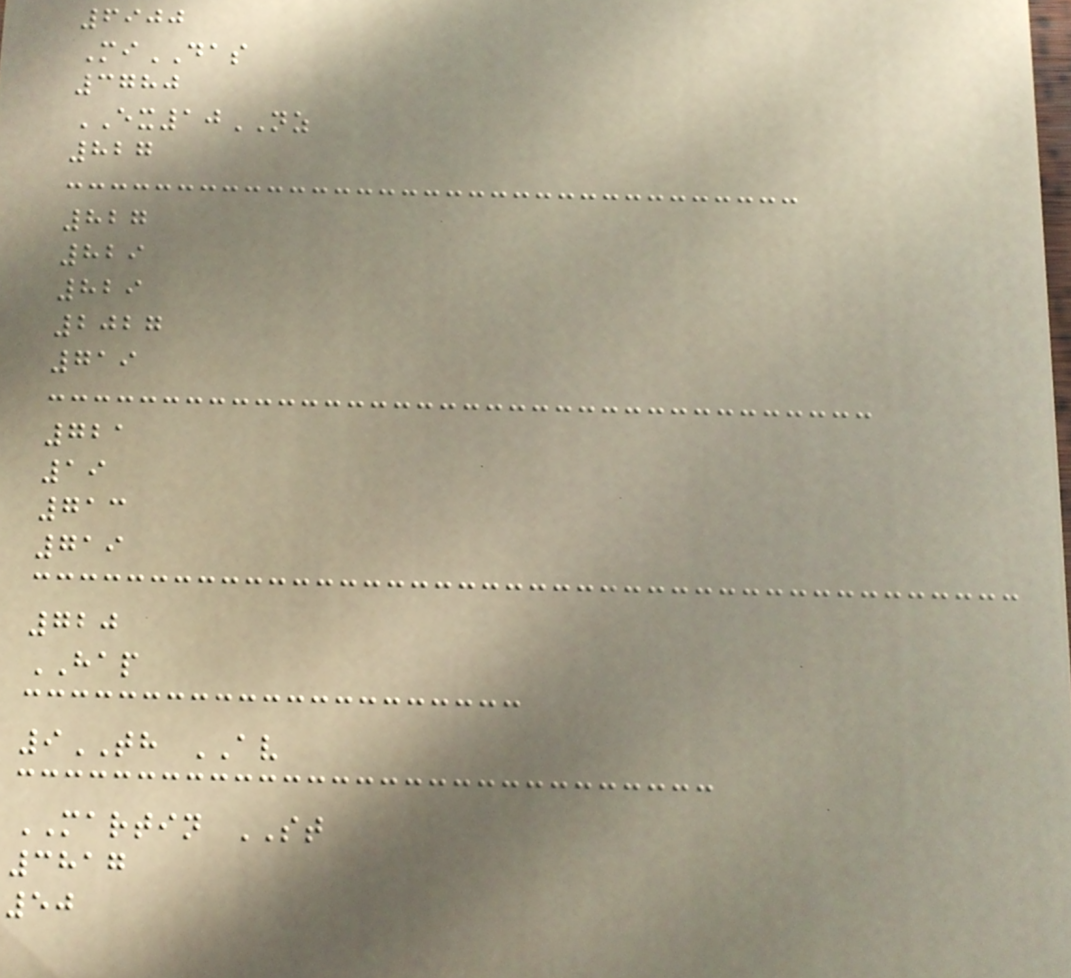6900
MiDAS
3780
EX10NZ
827
827
829
829
2027
719
721
19
713
719
720
HAP
9TH AV
MARTIN ST
3817
50
